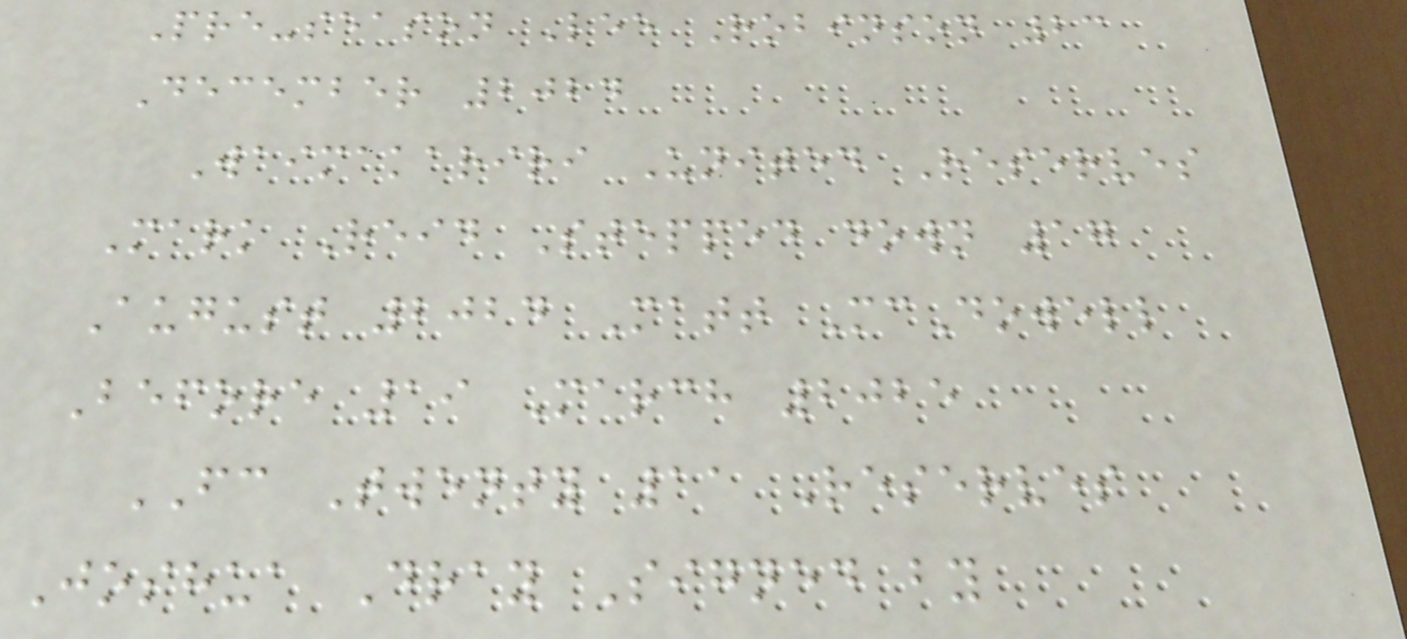Pre-season Lee Robinson 23
December 2024
Waimakariri United Reserves
Mark Reid Stepped down 17
August 2024 Matt McDowell
Before 19 March 2025
FC Twenty 11 Reserves
Joshua Dray Signed by
